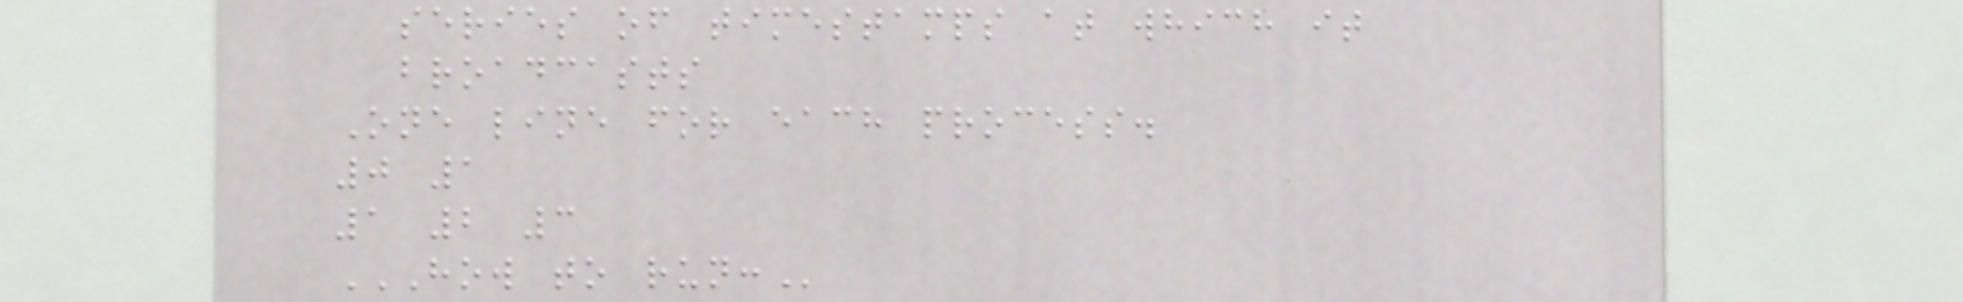series of timestamps at which it
broadcasts
One line for each process.
0 1
1 2 3
HOW TO RUN:
